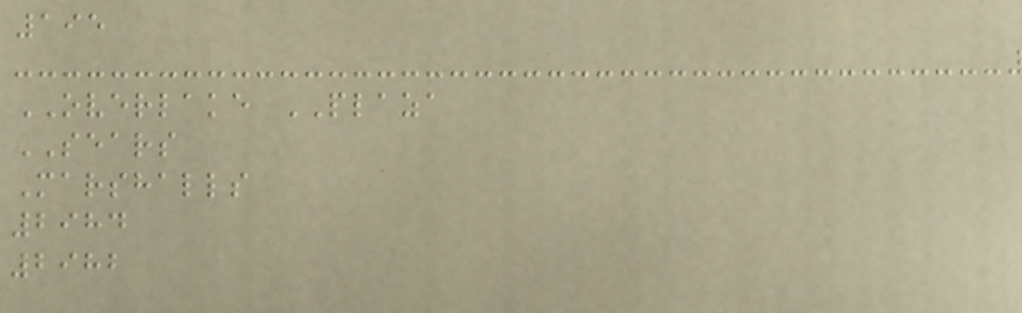195
OVERLAKE PLAZA
SEARS
Marshalls
2984
2982
